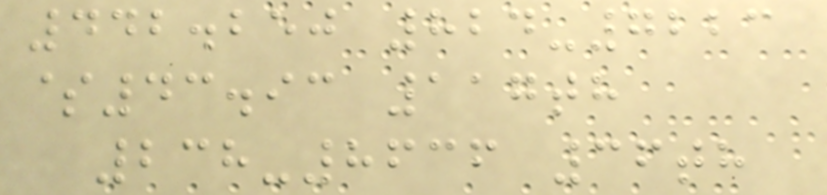442.250 824-7223
$43.93 117th
238-8636 36th
